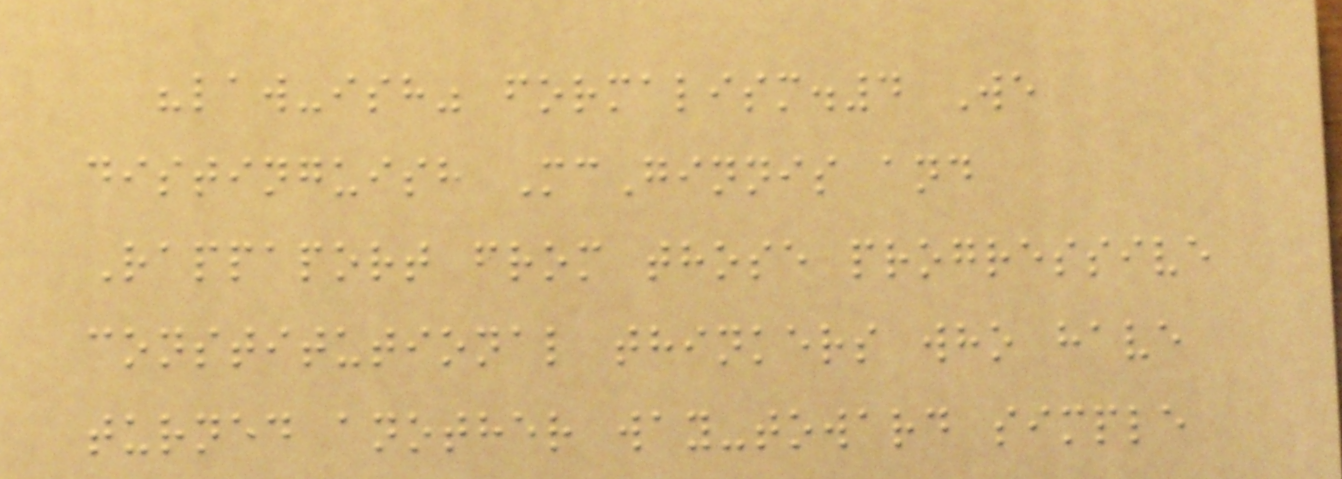"law-ish" formalism.4 We
distinguish McGinnis and
Rappaport from those progressive
constitutional thinkers who have
turned another way-toward simple
